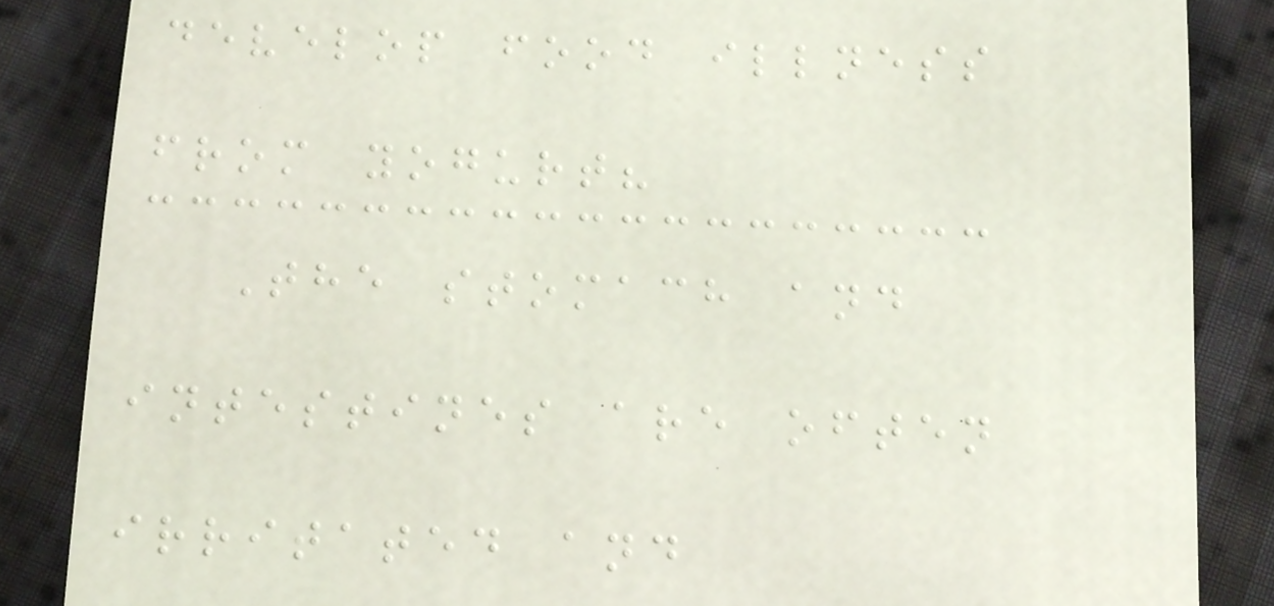develop food illness
from yogurt?
The stomach and
intestines are often
irritated and
